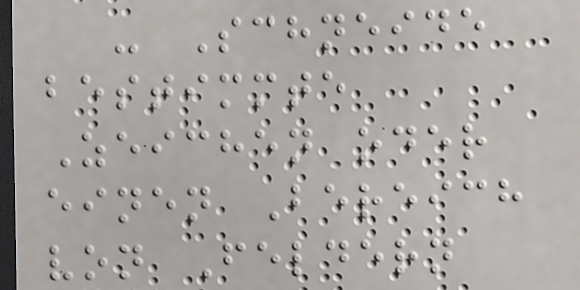- Schneide
bestimmte
Zeichen oder
einen Bereich
von Feldern
